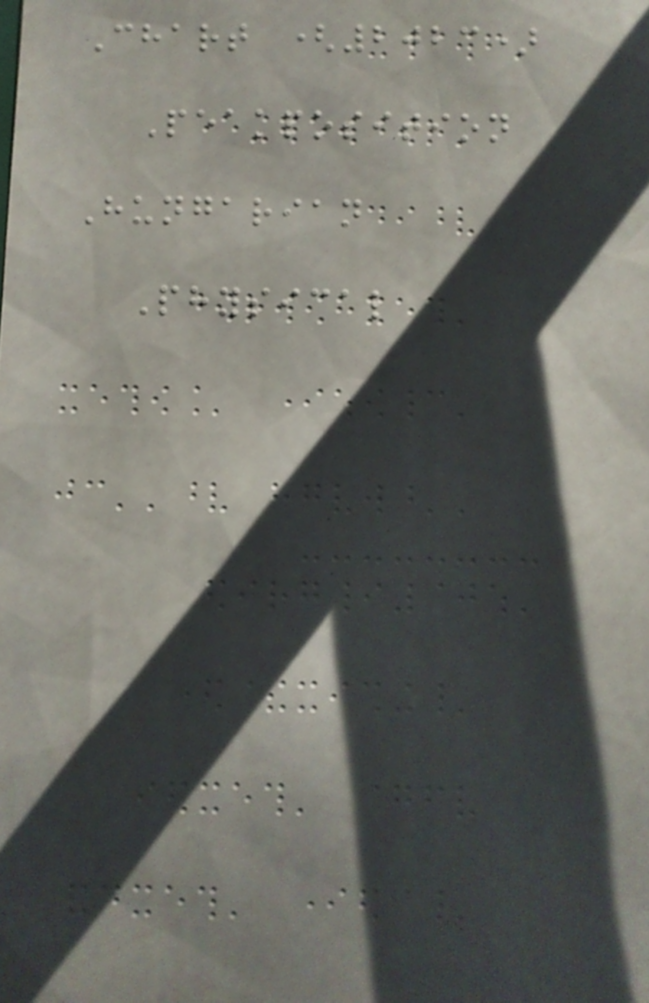Chart (2023)
Peakposition
Hungarian
Physical
